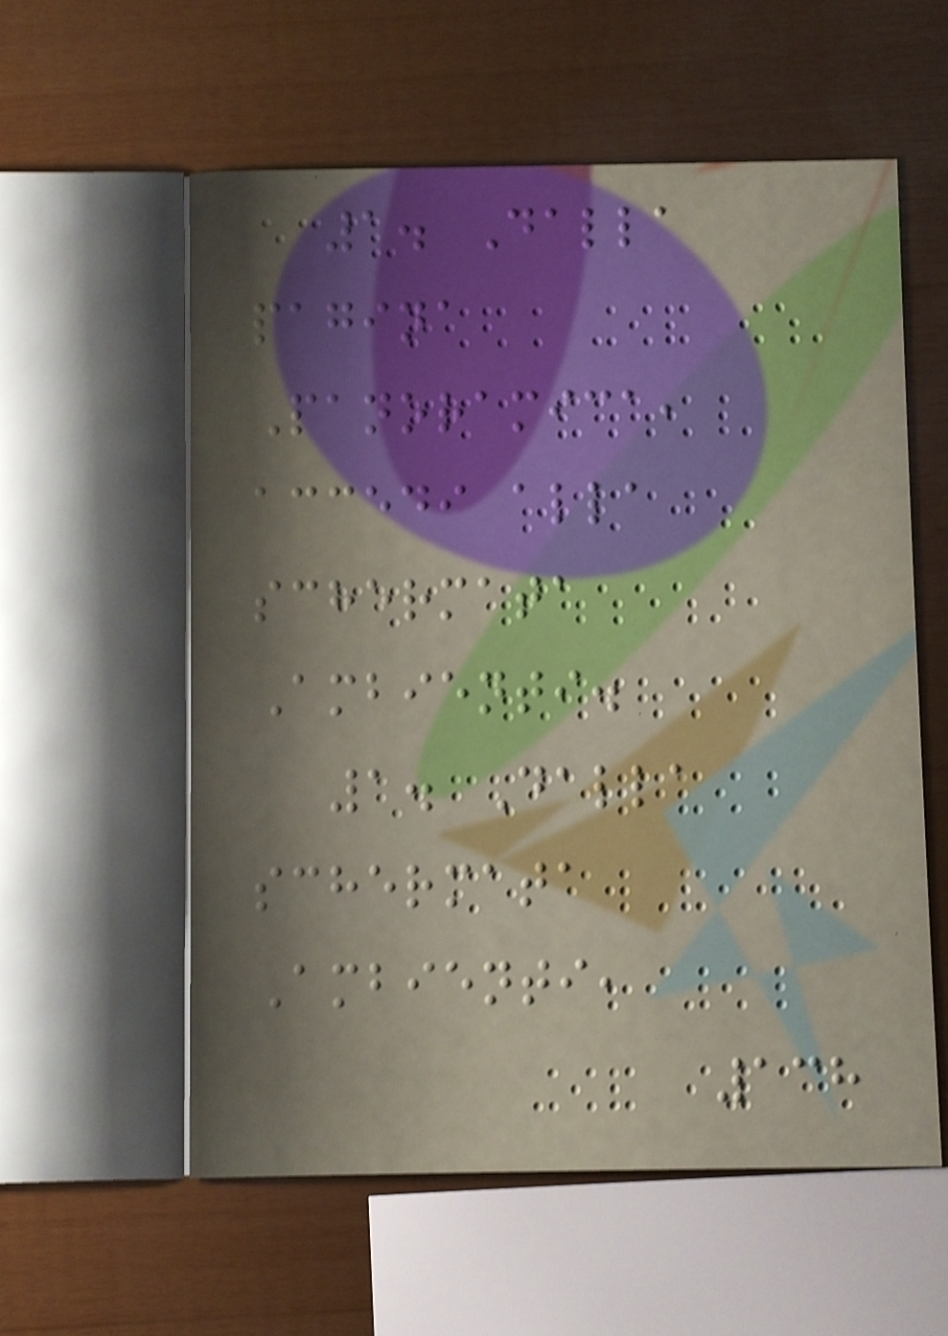1. Dalla
pagina
Panoramica,
accedi alla
schermata
Ambienti.
1. Dalla
schermata
Ambienti,
138
